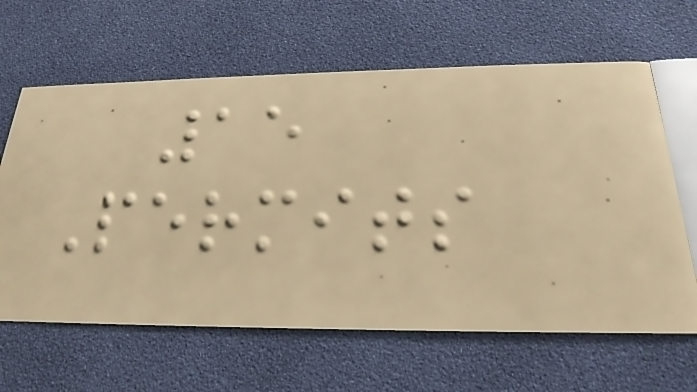15
Permits
